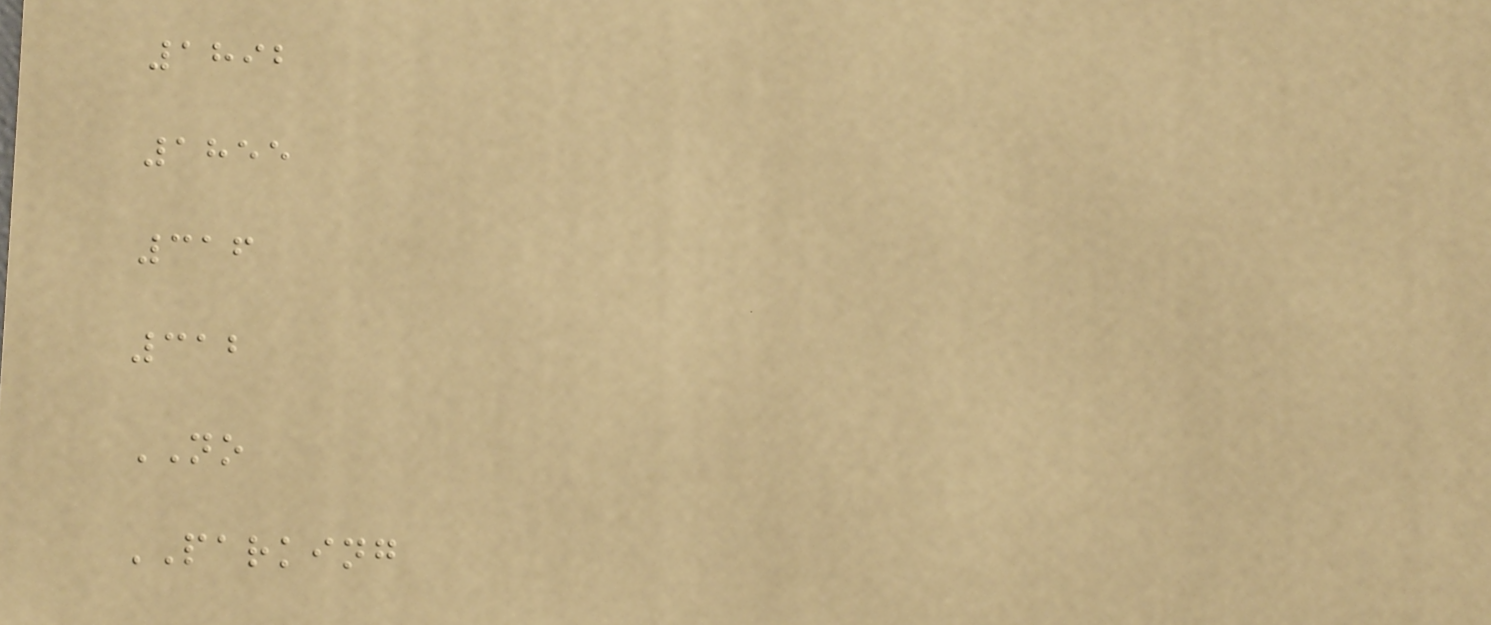1892
1855
316
312
NO
PARKING
